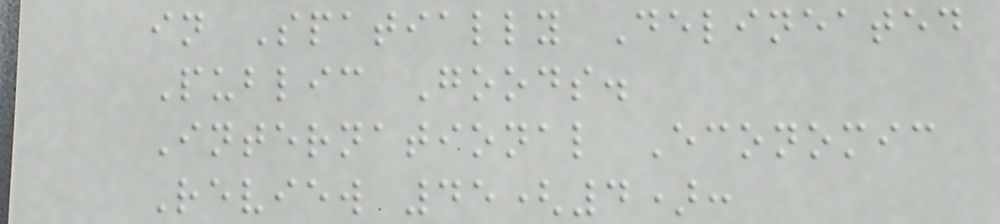in Spatially Delineated
Public Goods.
International Economic
Review 45(4):
